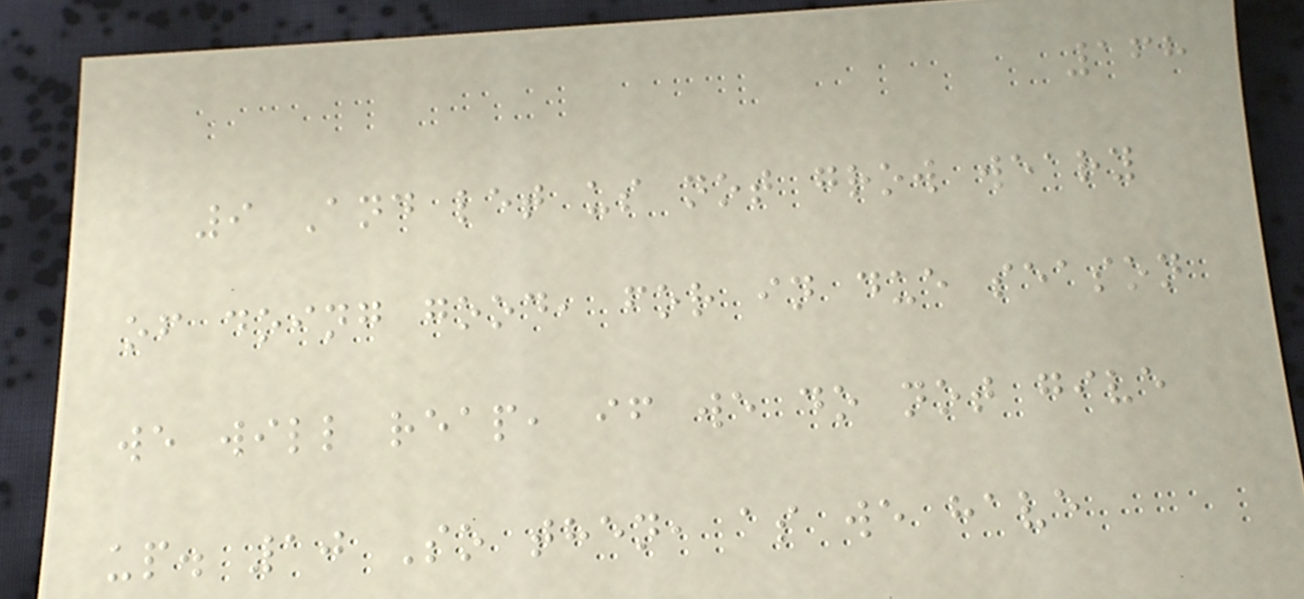168
9 And let us not grow weary
of doing good, for in due season
we will reap, if we do not give
up. 10 So then, as we have
